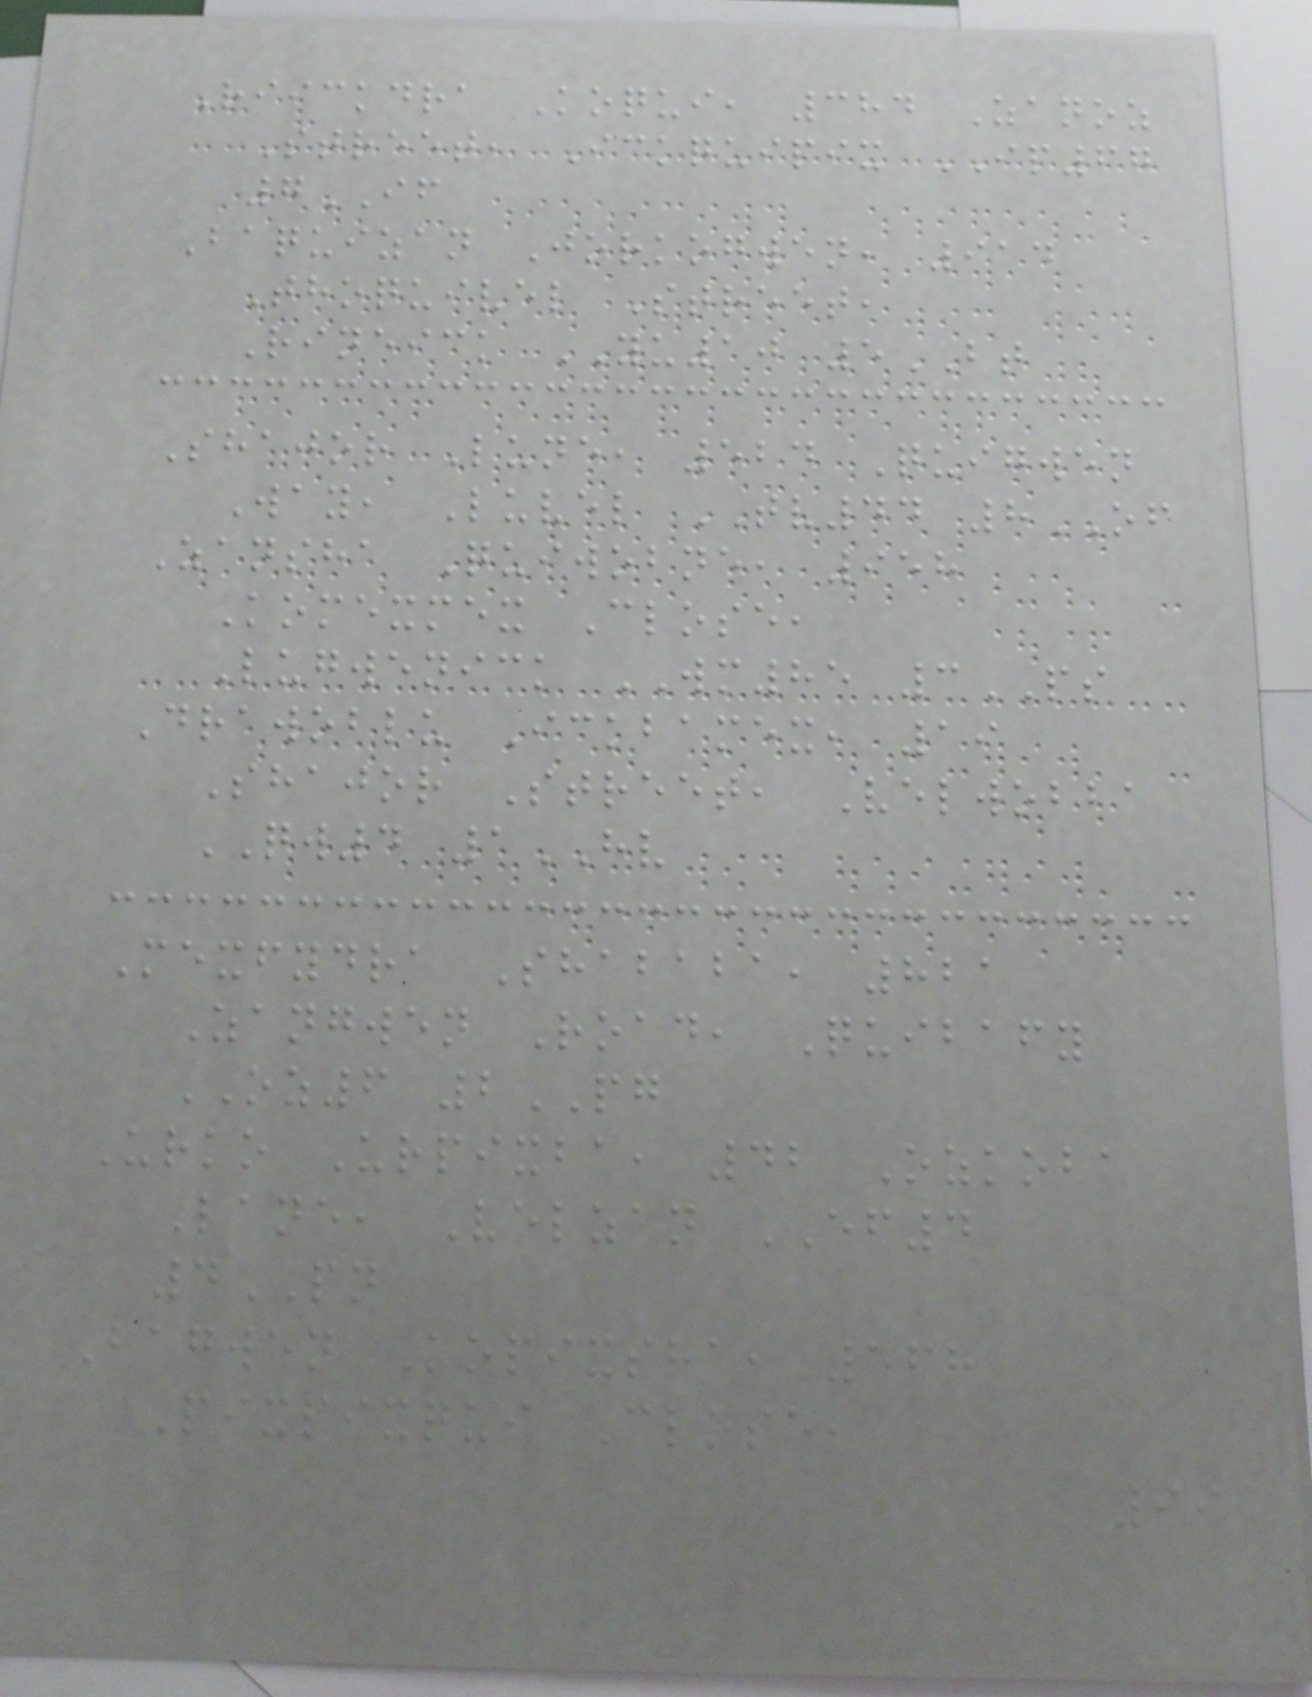Riickdra Koqui, 384 Zanoz
Street, Ickquipix IP67
7IF
Baquizan Jorkogwen, 914
Thoquivel Street,
Rineick YU10 5BT
Shajor Lune, 524 Quigwen
Way, Luvel TV44 8OF
Zansha Quiwobne, 958
Komexmex Close,
Lugwenick WM85 3PS
Drawoblu Ickbamex, 19
Shajor Street, Velwobba
QW4 1HV
Mexfydra Shababa, 821
Zangwen Road, Quibafy
OZ6 2PG
Urko Urpixba, 42 Ozkoba
Lane, Velzan EF4
4PN
Bagwen Kopixsha, 568
Pixpixqui Close,
99
